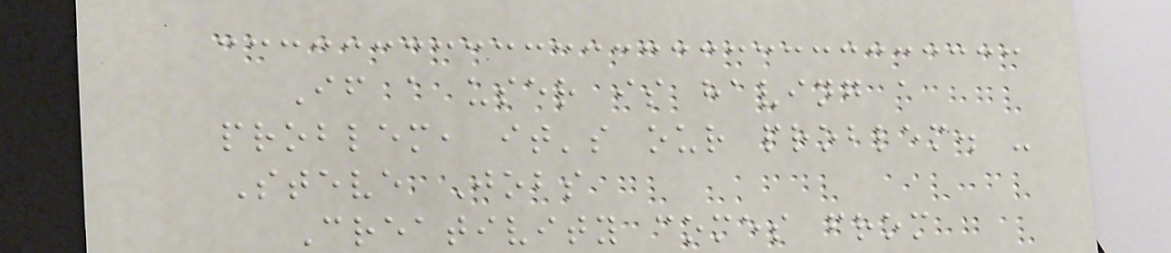If a user is having a
problem, it's our problem. -
Steve Jobs
Creativity comes from
